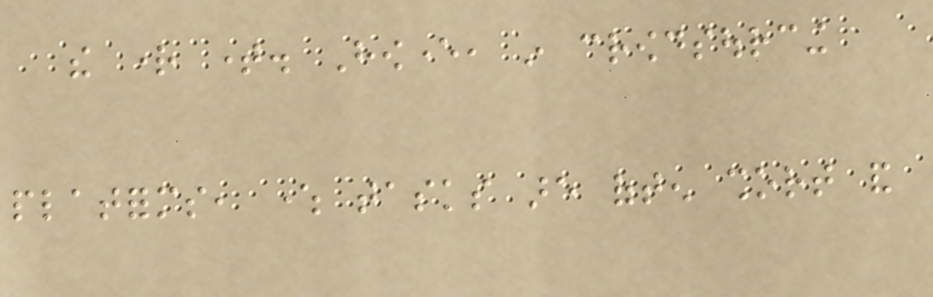the right time. However, in crowdsourcing
platforms, where tasks are often short and
